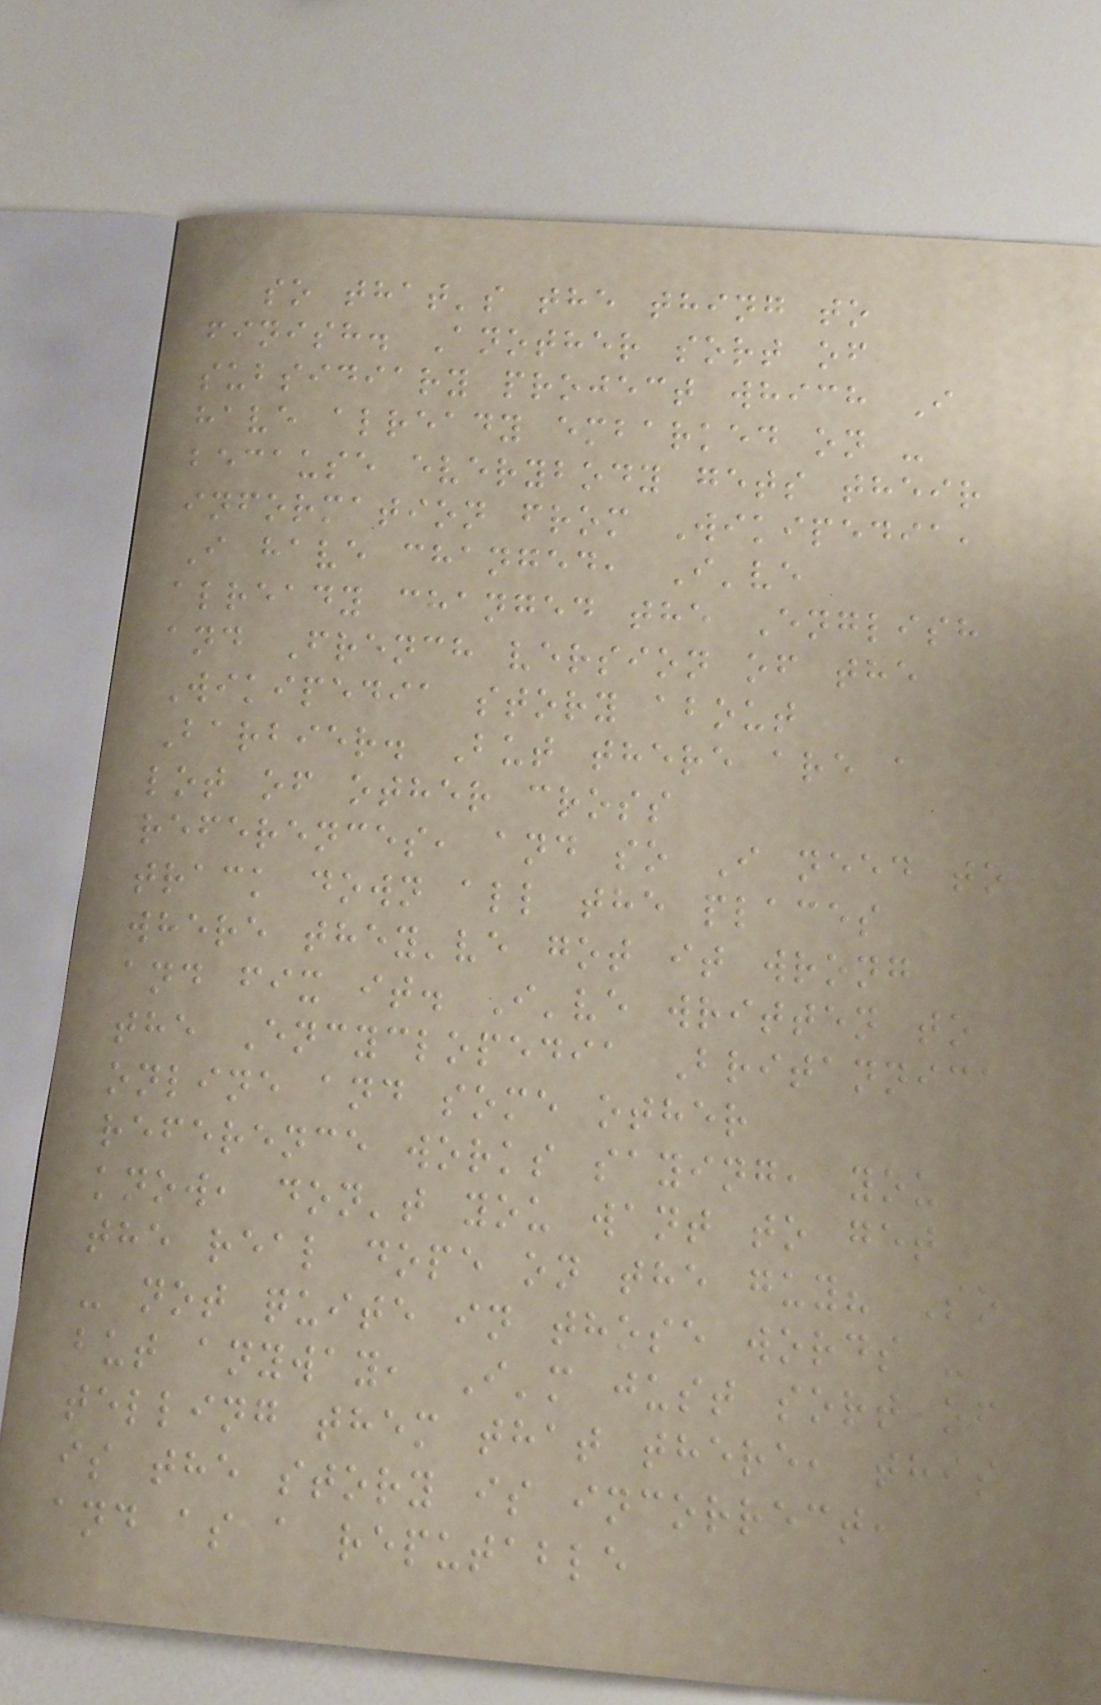so that's the thing to
finish. Another sort of
subsidiary project which I
have already embarked on -
because everybody gets their
information from Wikipedia,
I have changed, I've
already changed the English
and French version of the
Wikipedia story about
Barbier. But there are a
lot of other cross
references, and so I need to
track down all the places
where they've got it wrong
and fix it. I've written to
the Encyclopedia Britannica
online and some other
reference works saying, you
know, don't you want to get
the real dope on the guy? So
- not quite in those words -
but anyway, I'm just sort of
telling them that there, this
is the story is incorrect,
and as a reputable
